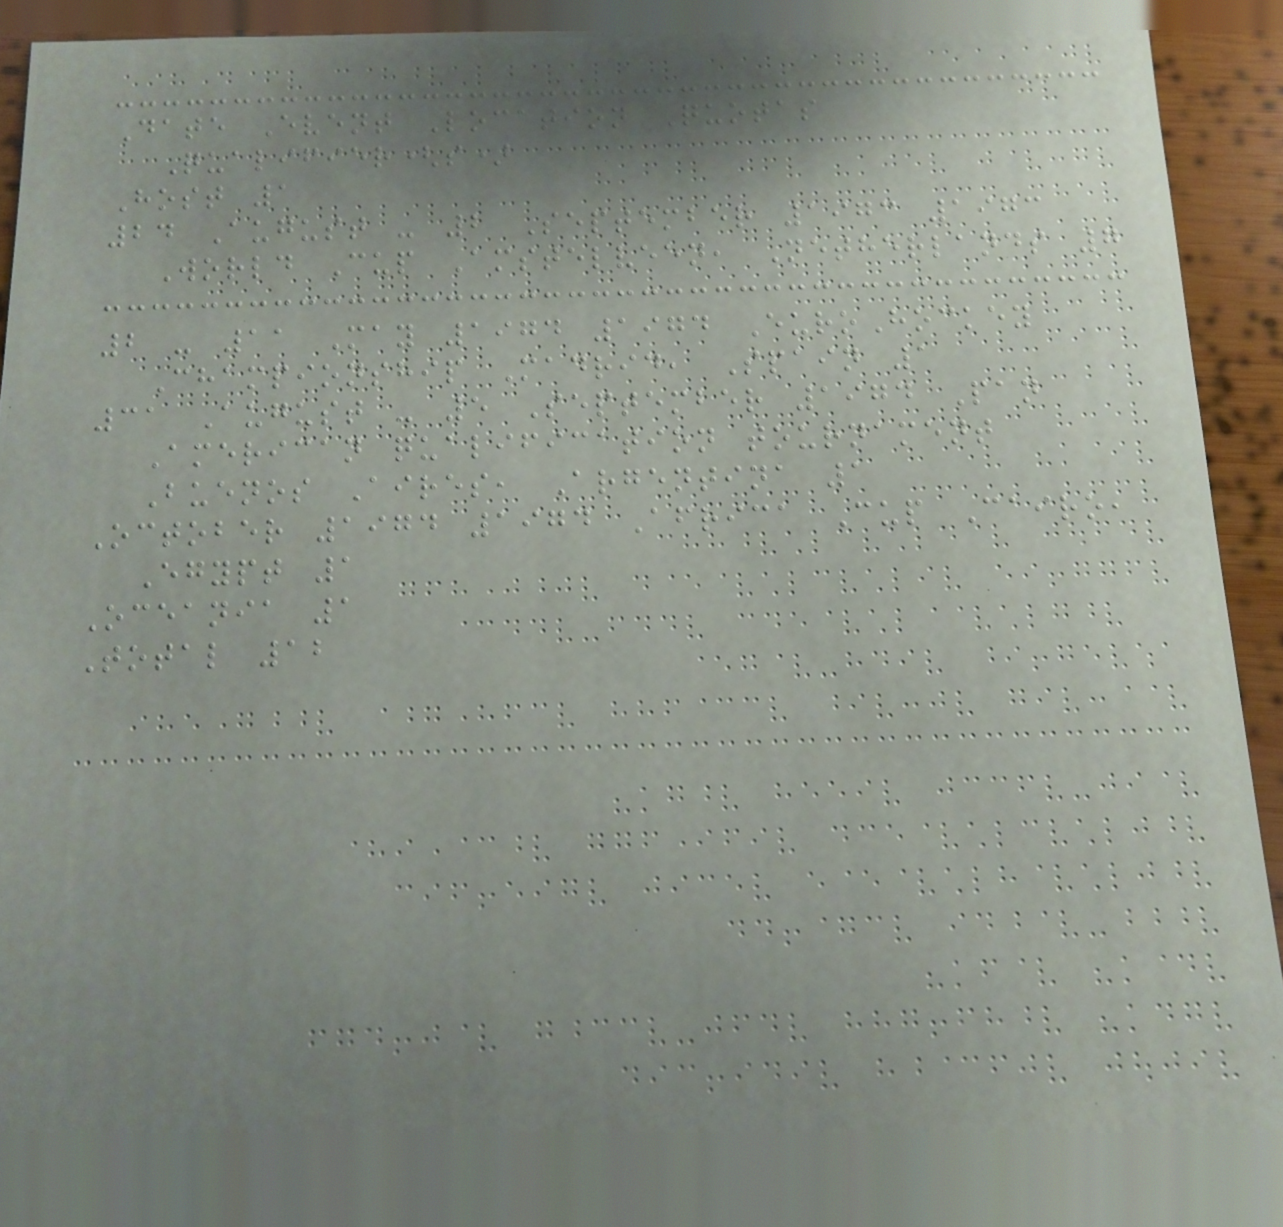Date Event Location Quotas
Qualifier(s)
Host 1
24 August - 2 September 1973 1973
World Cup Amstelveen, Netherlands 7
2 - 11 May 1974 1974 EuroHockey
Championship Madrid, Spain 1
31 August - 5 September 1974 Pan
American qualification tournament
Buenos Aires, Argentina 1
October 1974 1974 Africa Cup Cairo,
Egypt 1
Oceania 1
Total 12
